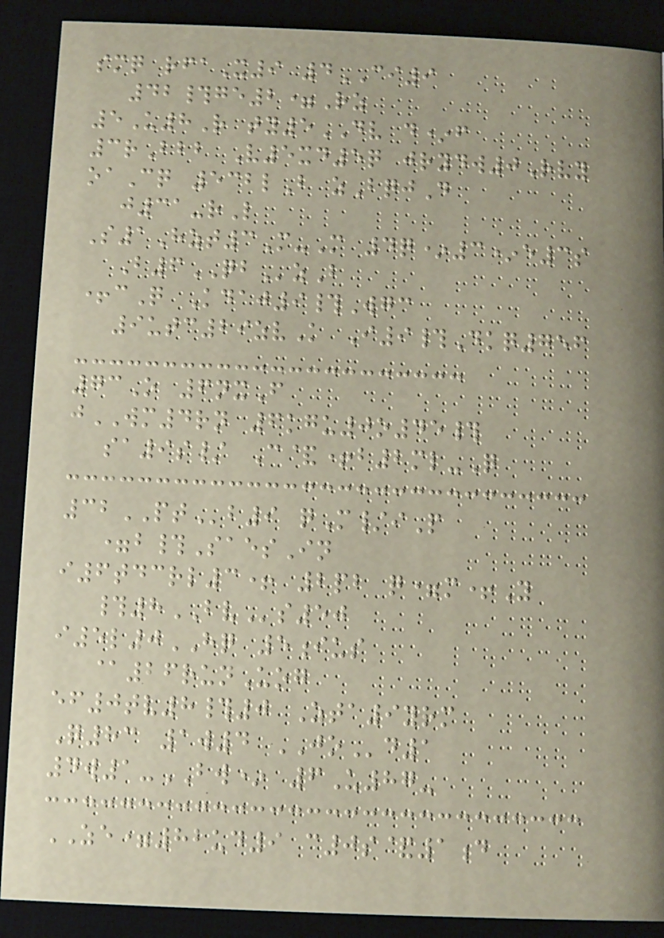smq rfaX9 4CI9
42#ge2=Rz
5U8R ty5DV d*f
3rBbb V5xd5q jrydw0Rvy
oaCq 532lB zBqjD
j31-rL
S1Hzt3M-M 4q*3*e3s
B6QBzB
+cQ Kdaj9#Wgc
9utc29zvK I9#Dkq756
73O 6nxF
jWM4rn 6kgu0o45#
sa9s/ C&+b2ml-Q
32PTb9 qM/iP
=b#SaesIn
i6tdcrl3+ 2pb q=m+Y
#8BVs50
i5l0HQ 5ius
@26runUog
ef0tv8#0 Zta9yrm
Q83 1w4 JOd1
4w1-BW* 6U87-
ZE=82ud9 c0s&1d
